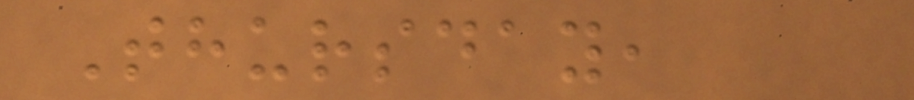Thursday,
